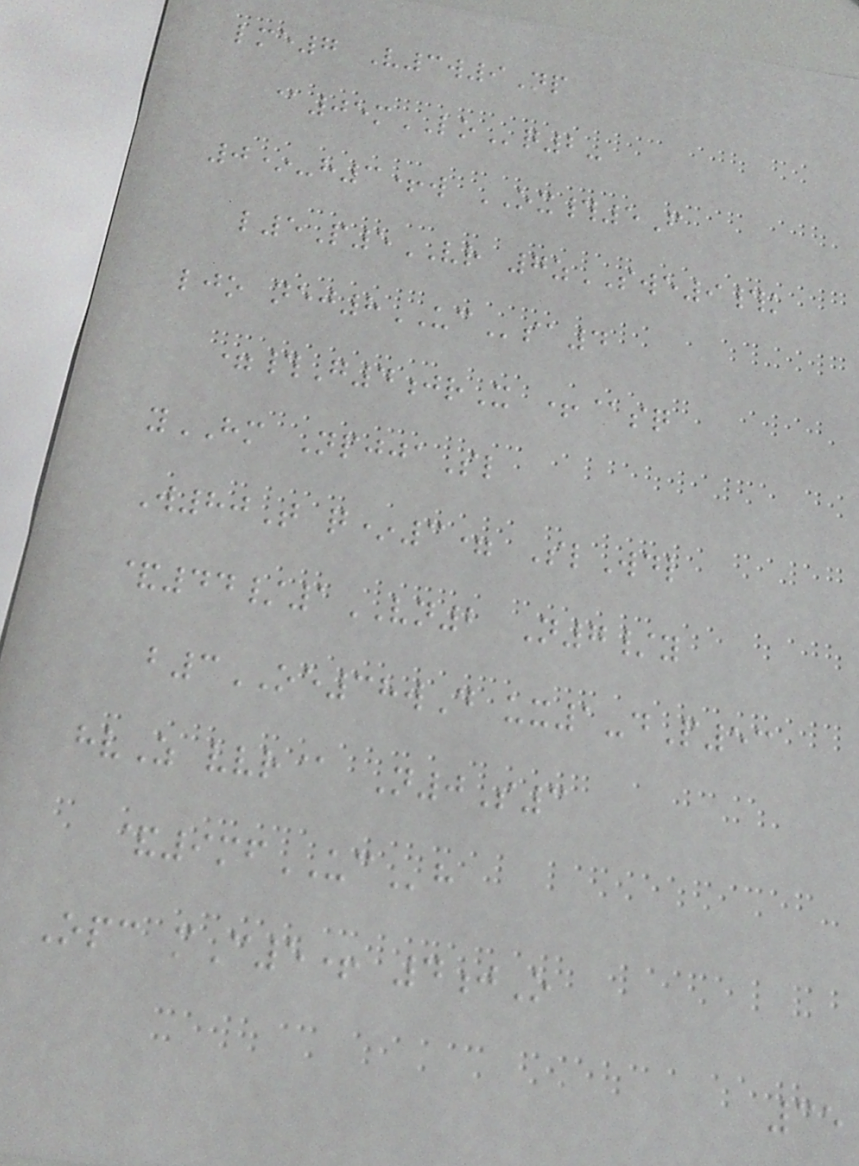lme7 V3w9Np
@05mLOq2-
0*-h3+w OX#5F
l5P5VR 7zSWE9#k
ljo nej8UCsa4
=#G4jrX +@sq
yHM NpjjaSl
W80T q*3= SlWdl
&44/1VN2 N7/y
b3OE38wD ux1-dP53
hvZ vvr@ N0S3
&9mfUCh
Opc mC5+ 4jO
35
